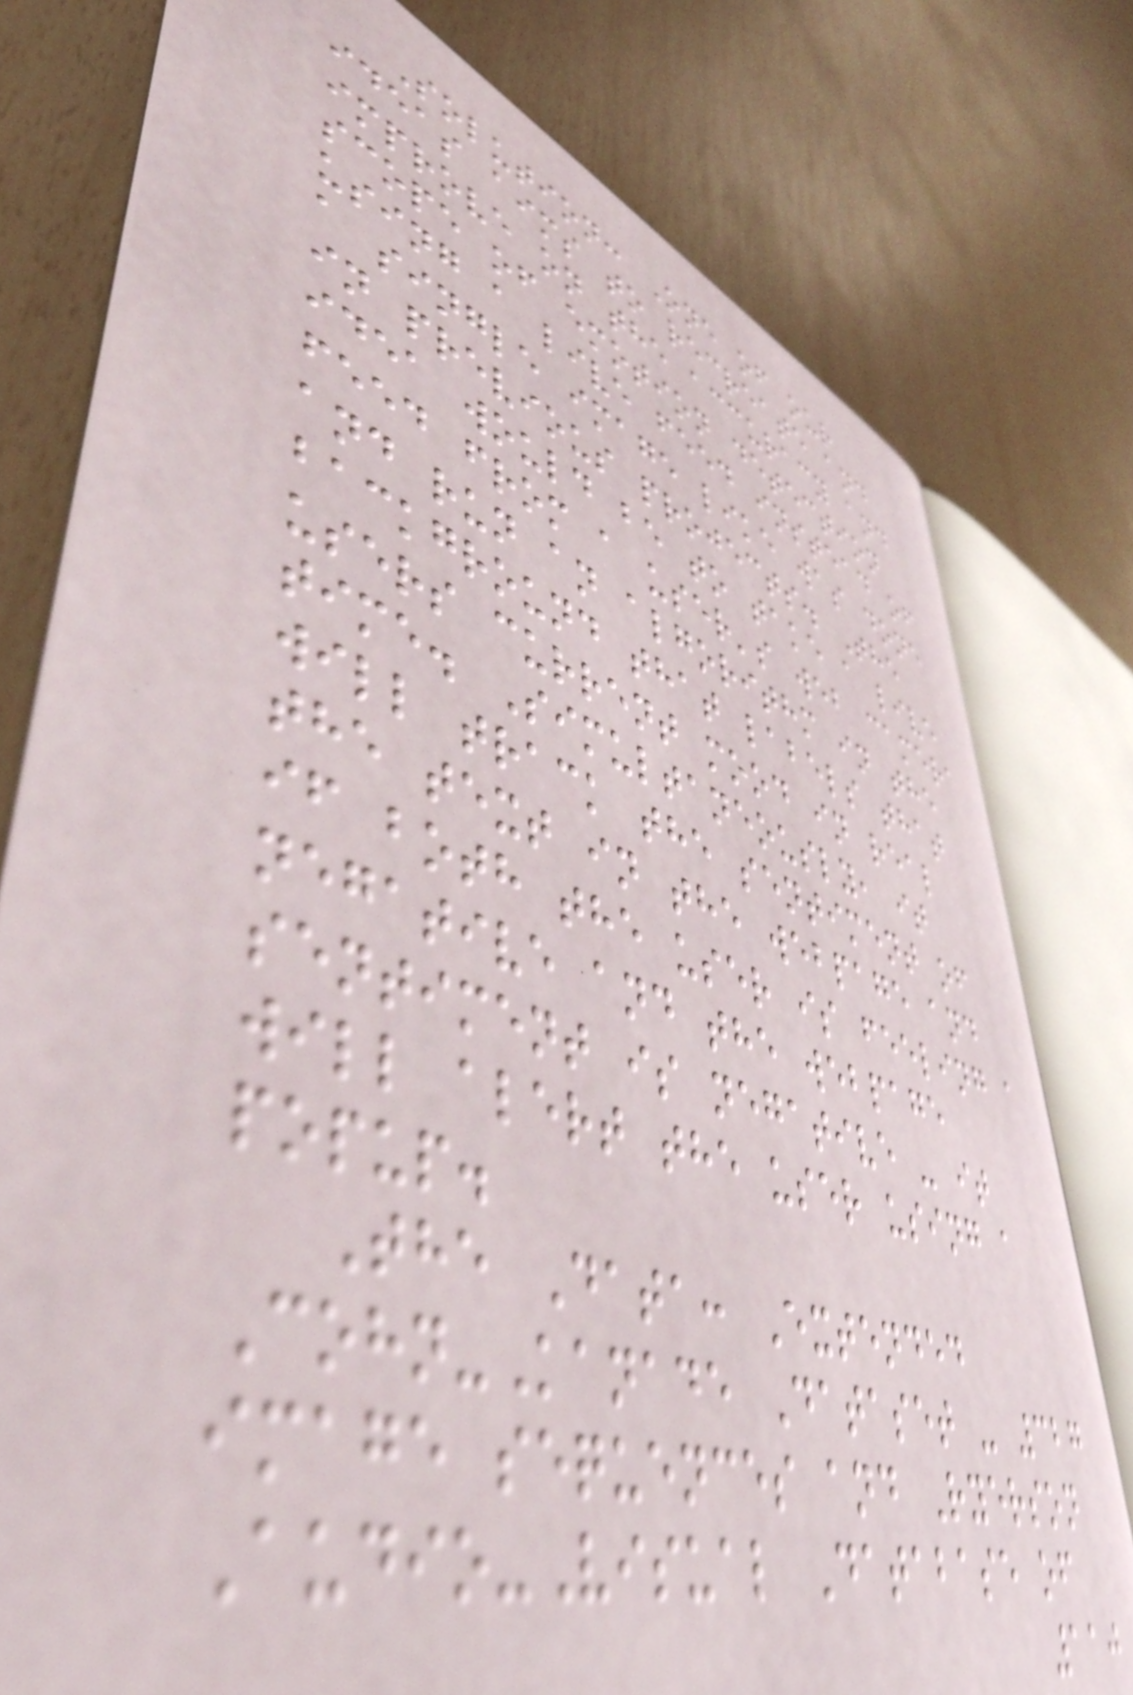Solution: One of our
ideas aims to recreate and
improve on the accuracy and
scope of emotion detection
using a live feed instead of
a single image like was done
in previous projects. The
idea would be to take a live
feed from a user's web camera
and run an algorithm in the
background that labels that
users current mood in real
time. Simultaneously, it
will track the sentiment of
the text in the webpage and
if both the user is feeling a
negative and the webpage
sentiment is negative - it
will alert the user using a
popup.
The Data: Extended
Cohn-Kanade Dataset - 327
image sequences and Ryerson
Audio-Visual Database of
110
